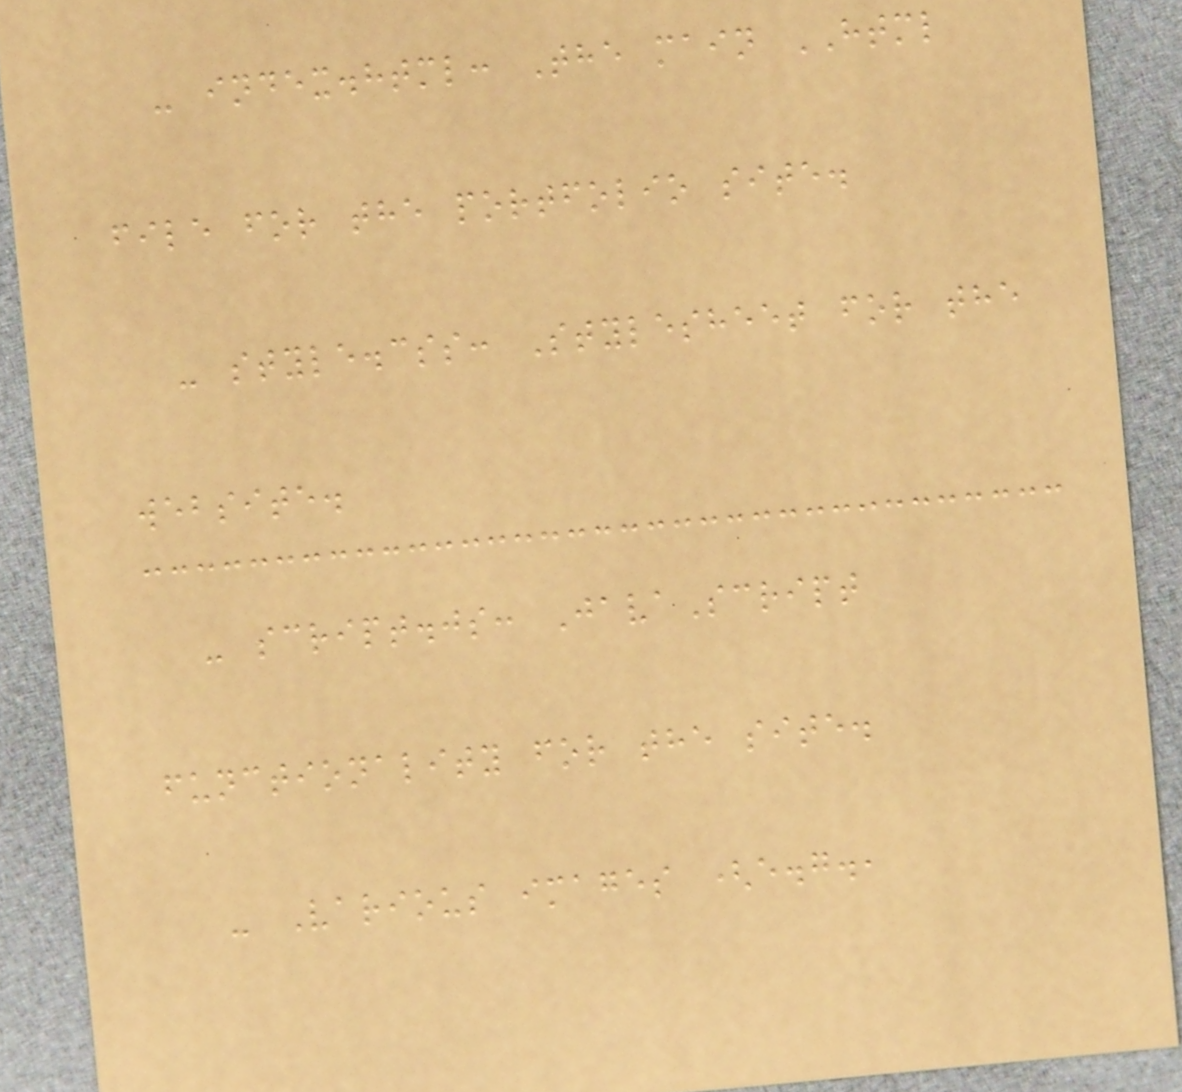- index.html: The main HTML
file for the portfolio site.
- style.css: Stylesheet for the
website.
- script.js: JavaScript
functionality for the site.
- Various images (e.g.,
